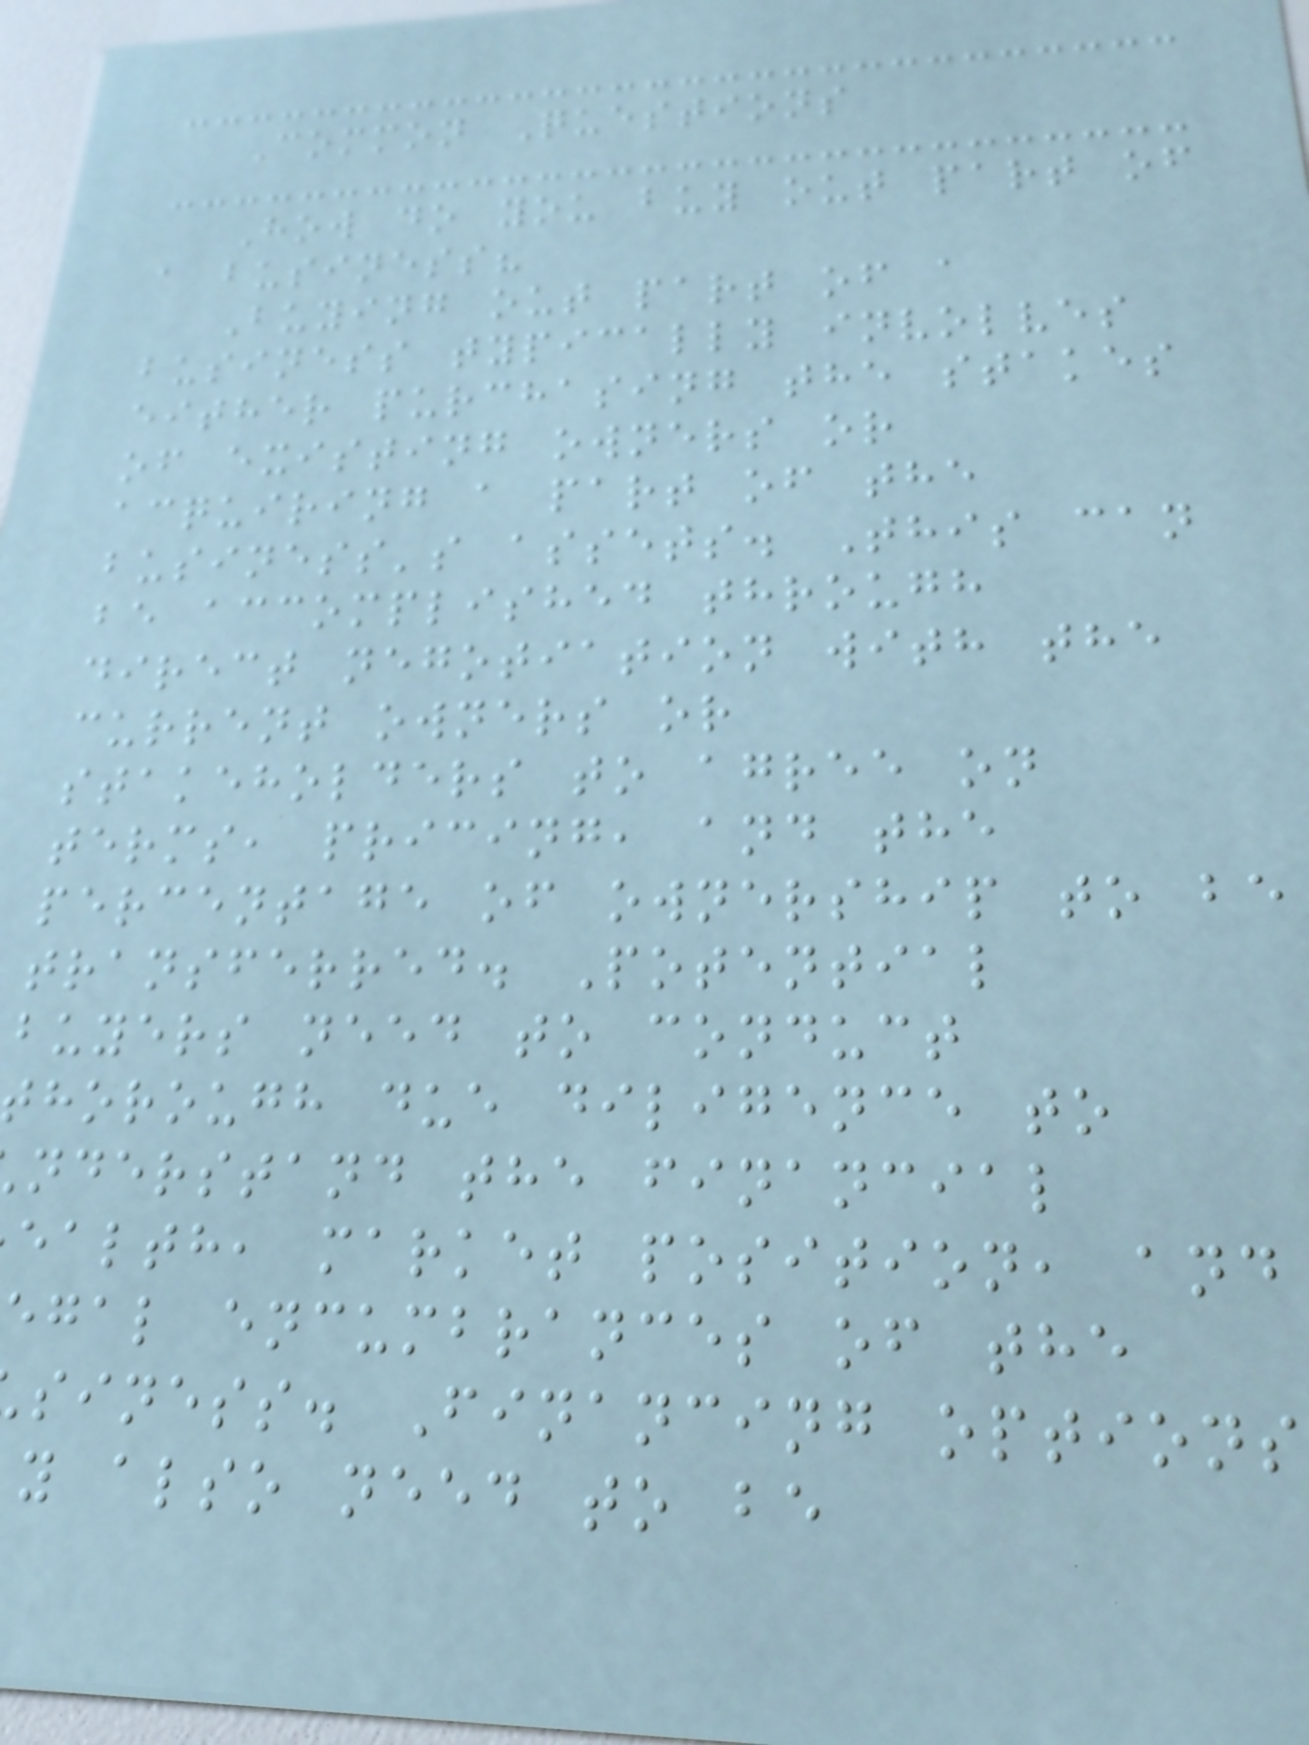Common Questions
How do you buy out part of
a business?
Buying out part of a
business typically involves
either purchasing the stakes
of existing owners or
acquiring a part of the
business's assets. This can
be accomplished through
direct negotiation with the
current owners or
stakeholders to agree on
terms, pricing, and the
percentage of ownership to be
transferred. Potential
buyers need to conduct
horough due diligence to
nderstand the financial
ealth, market position, and
egal encumbrances of the
siness. Financing options
y also need to be
